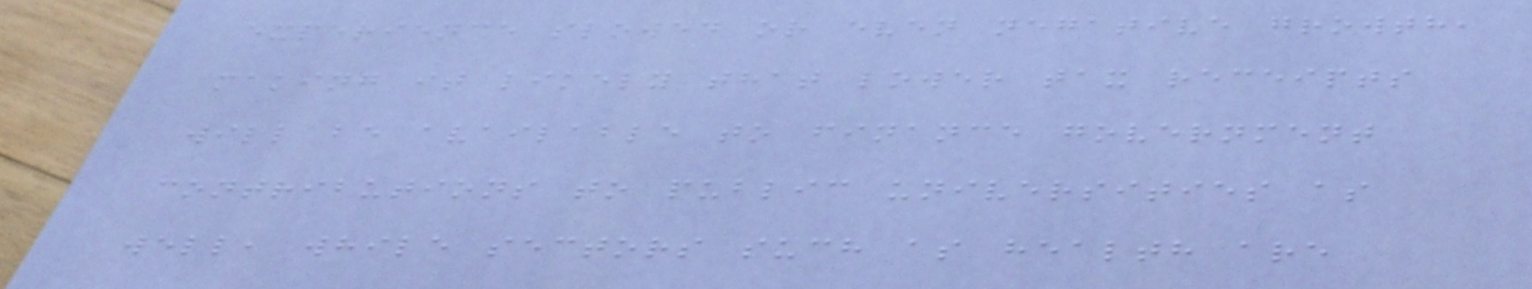experience slowed or even negative growth,
making it likely that lower tax receipts
will be available to finance government
contributions to public universities as
well, while sectors such as health are
